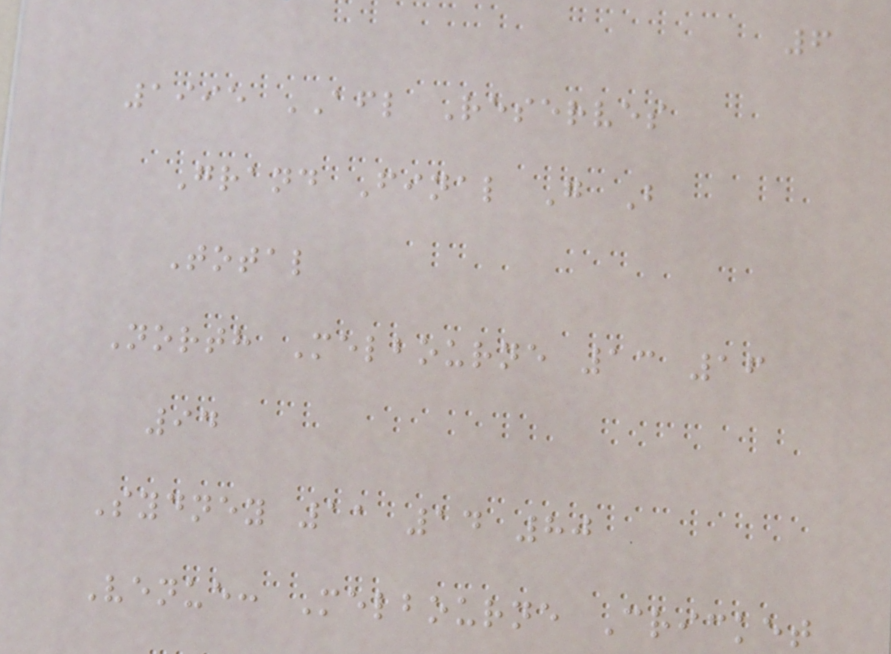6
1995 AFL Reserves
Grand Final G B
Total
North Melbourne 13 16
94
Sydney 11 14 80
Venue: Melbourne Cricket
